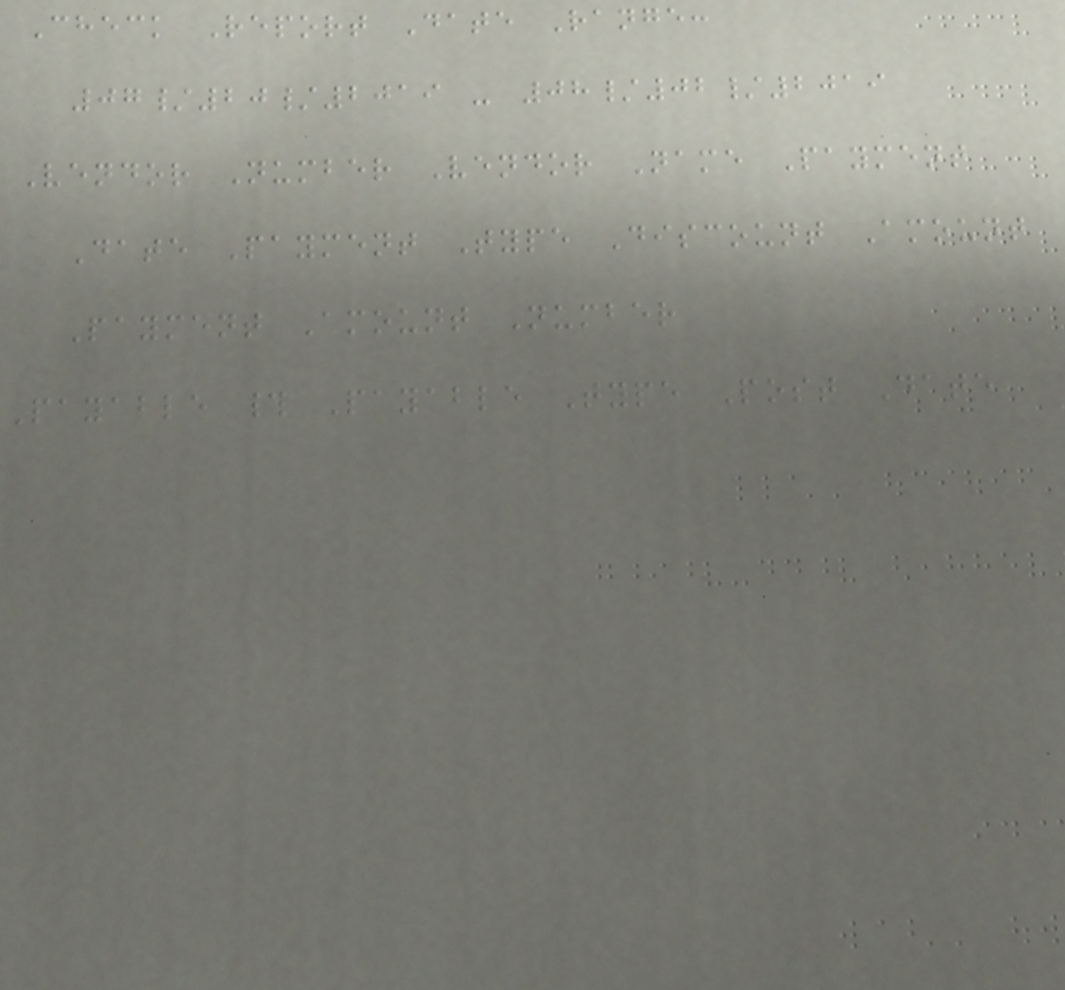Check Report Date Range:
07/20/2019 - 08/02/2019
Vendor Number Vendor Name Payment
Date Payment Type Discount Amount
Payment Amount Number
Payable # Payable Type Post Date
